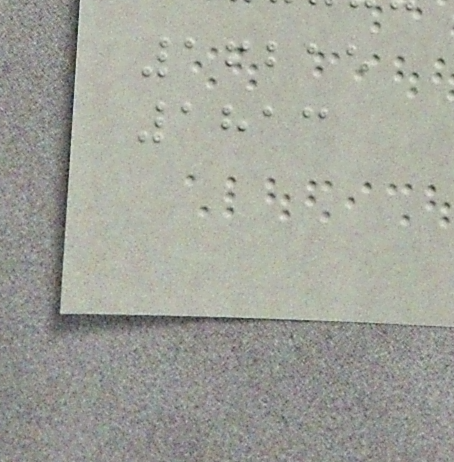16215
1813
